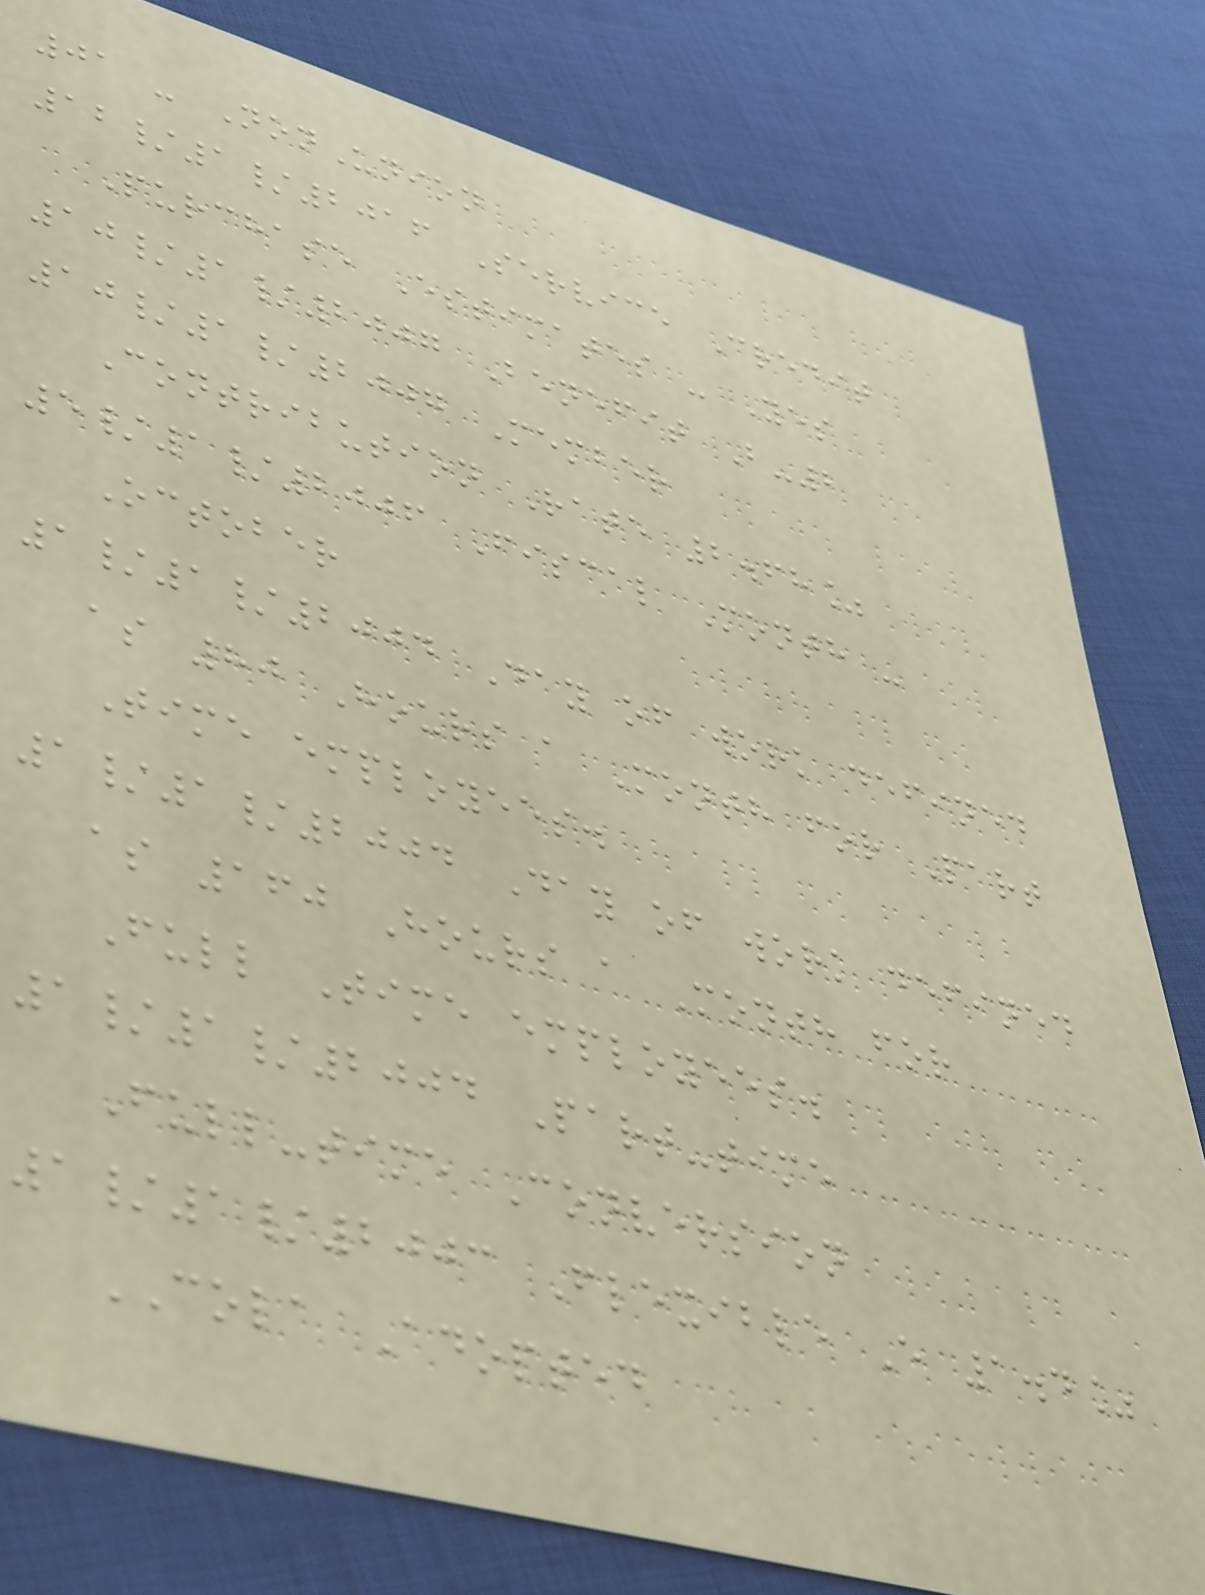01 - NonUnion
12/1/2016 Service Credit
Purchase Estimates - Yes
10/1/2007 Benefit B-2
10/1/2007 Member
Contribution Rate 2.68%
5/1/2006 Fiscal Month -
October
1/1/2004 Day of work defined
as 80 Hours a Month for Part
Time employees.
1/1/2004 Day of work defined
as 160 Hours a Month for
Full Time employees.
1/1/2004 Part-time
Full-time Conversion
1/1/2003 Flexible E 1.4%
COLA Adopted
